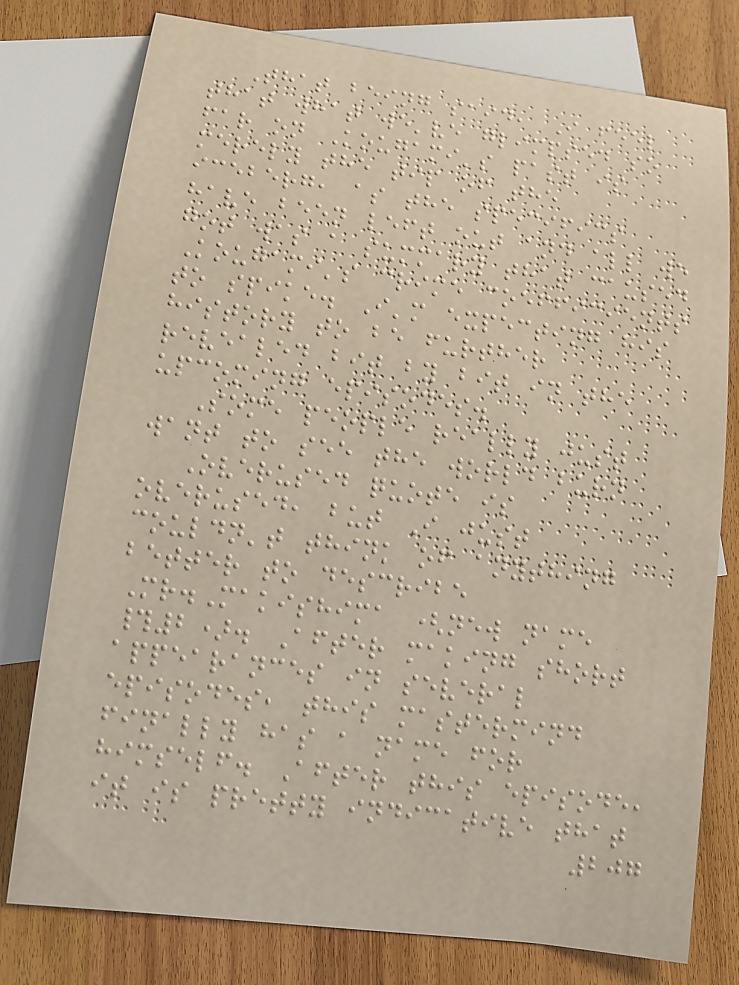That being said, I feel
that what we've glimpsed so
far on Kougami's past is
merely the tip of the
iceberg, as the specifics
have been left out and all we
got was a summary that caused
Kougami's crime coefficients
to spike. I'm expecting his
history to be further
revealed bit by bit in the
upcoming episodes.
Some people really just
want to see the world burn
Overused quote is
overused, but I just
couldn't think of anything
better to describe
Mr.Makishima (new name
#2). After making short
appearances in several
episodes, this mastermind
finally has a name for
himself. After this episode,
it is pretty indicative that
207
